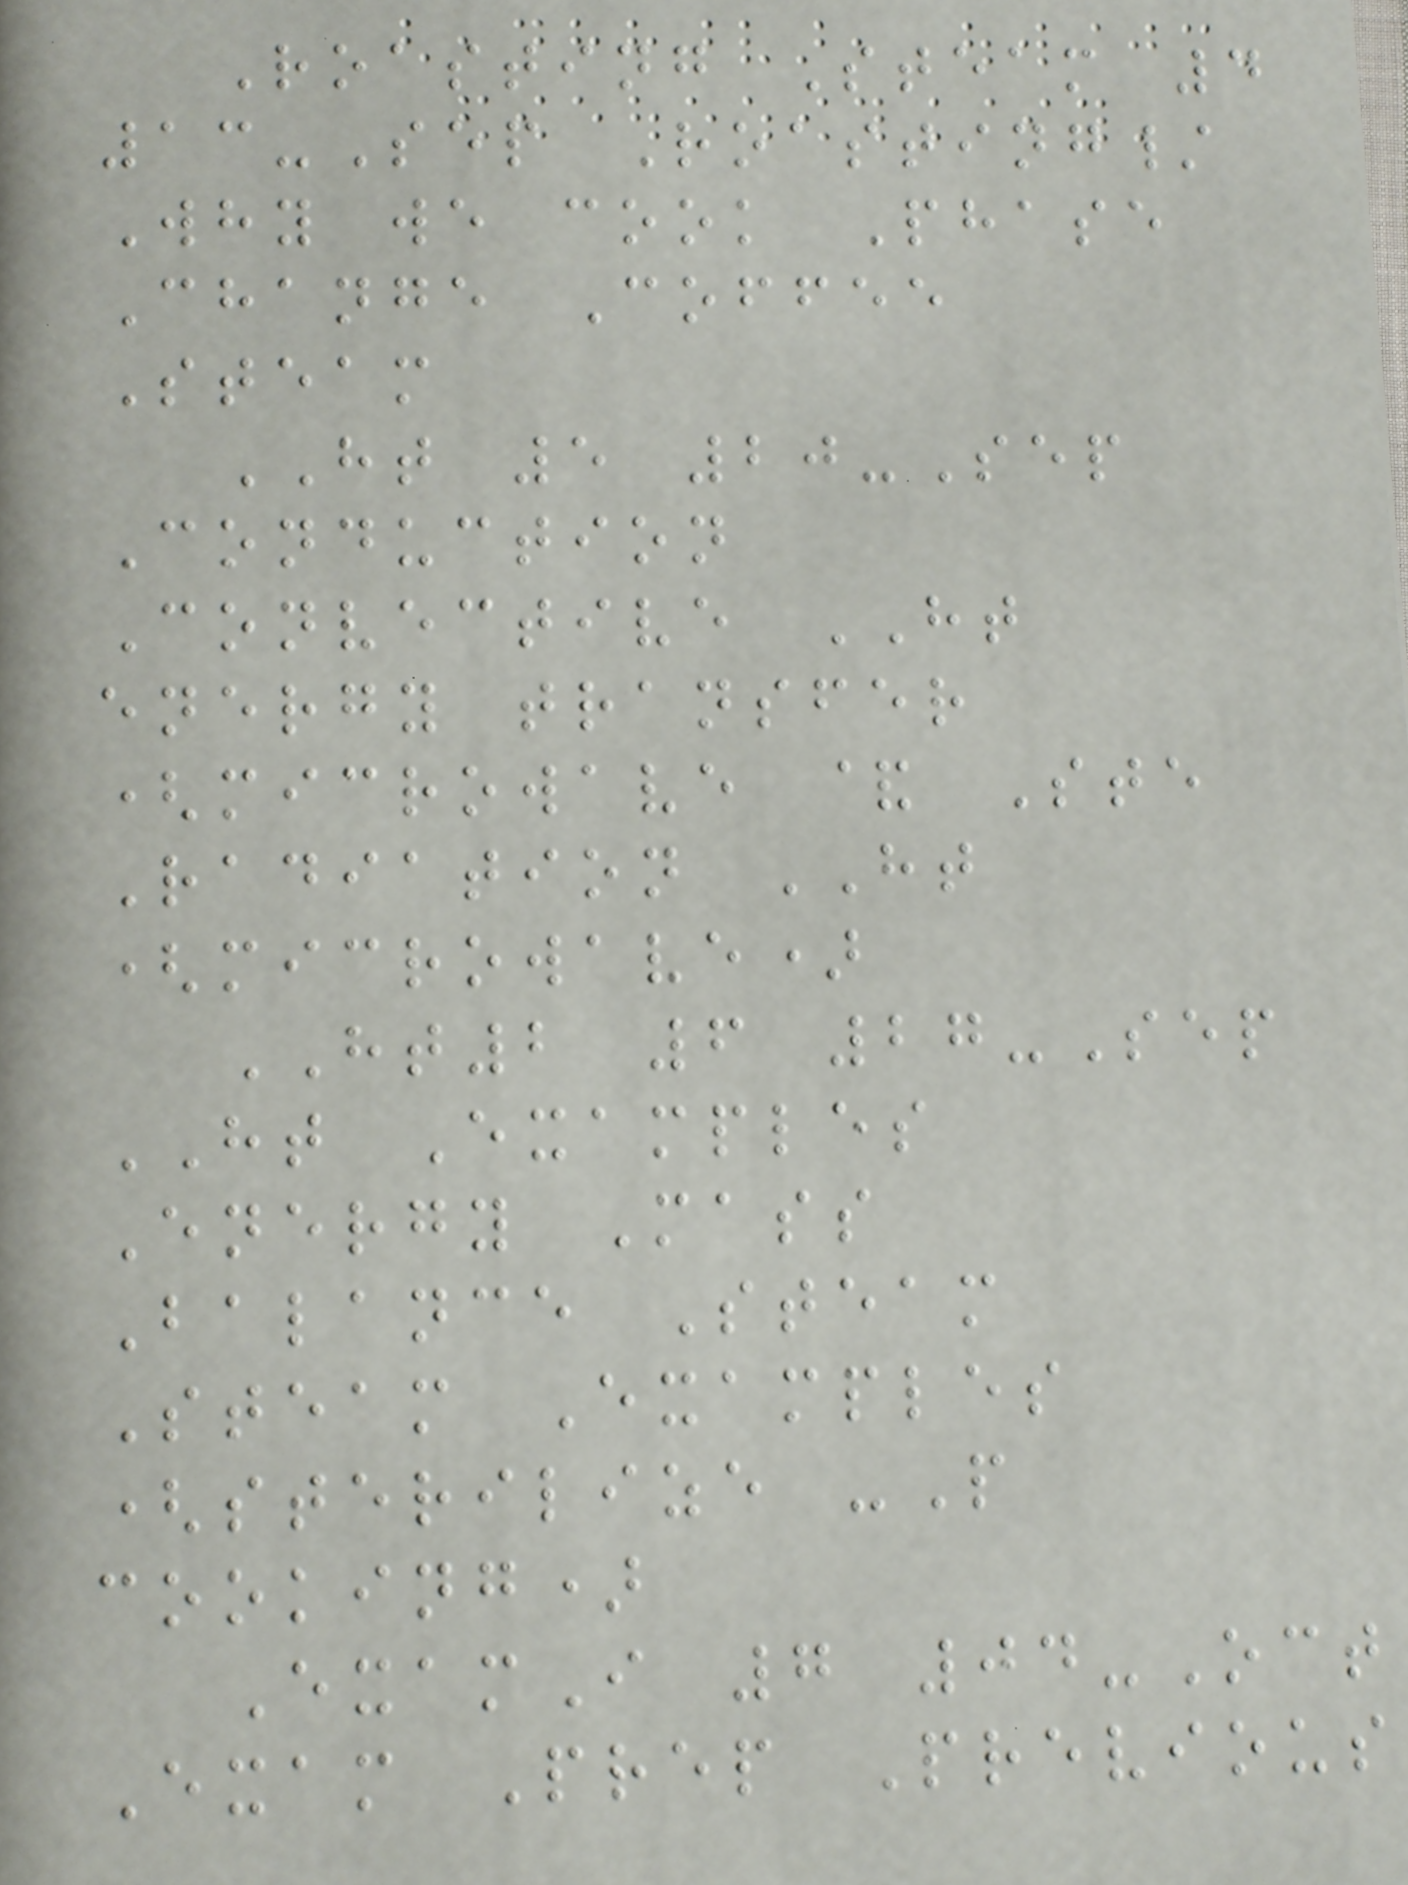Roasting Steam 4
13-Sep Roasting/
Why we cook Phase
Change Coffee
Steam
HT 5 20-Sep
Conduction
Convective HT
energy transfer
(microwave & Ste
Radiation HT
(microwave)
HT2 6 27-Sep
HT Examples
Energy Mass
Balance Steam
Steam Examples
(sterilize -P
cooking)
ExamI 7 04-Oct
Exam Prep Previous
